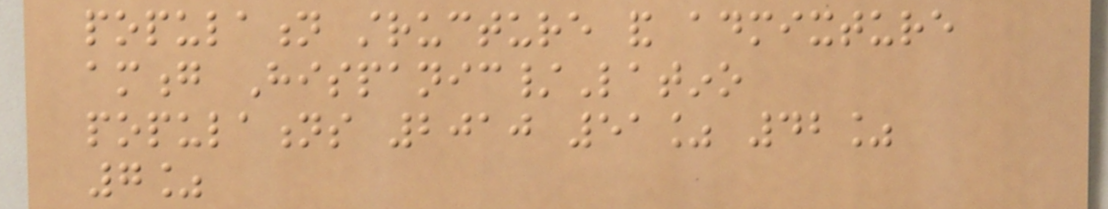population structure and admixture
among Hispanic/Latino
populations 2010 51% 42%
7%
